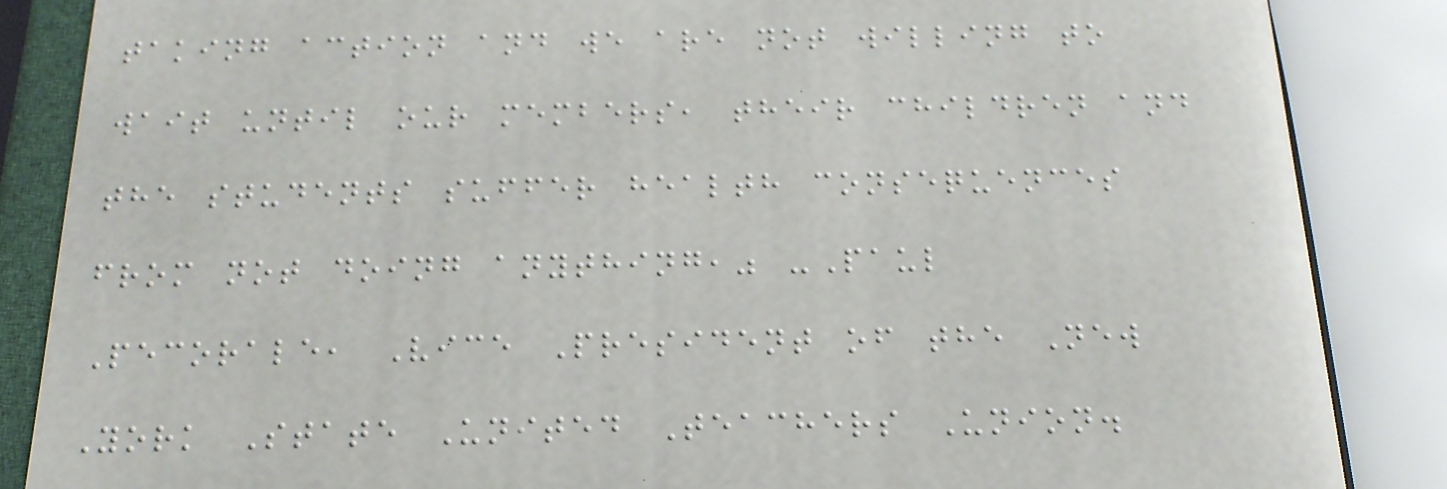taking action and we are not willing to
wait until our members, their children and
the students suffer health consequences
from not doing anything," -Paul
Pecorale, Vice President of the New
York State United Teachers Union.
